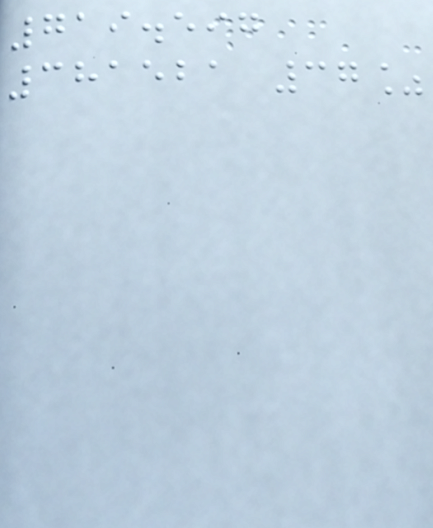719.597
381521 37%
